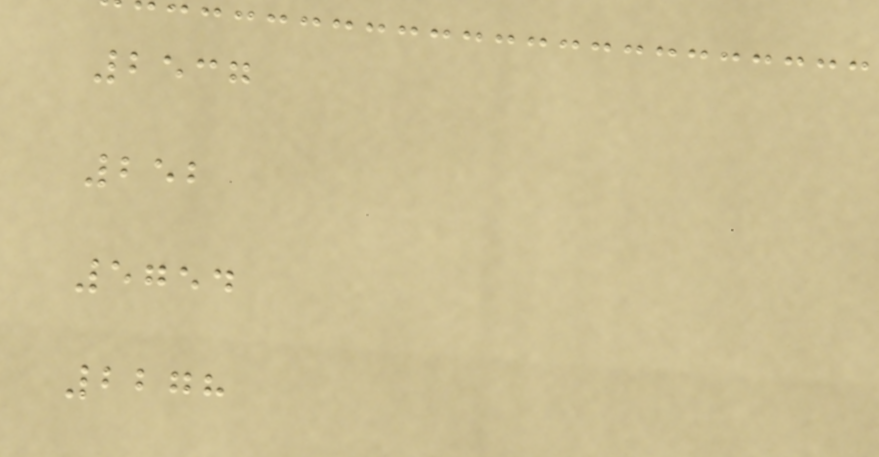2537
252
5754
2278
